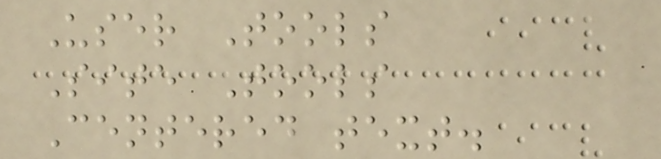User Tools
Site Tools
Centered text.
